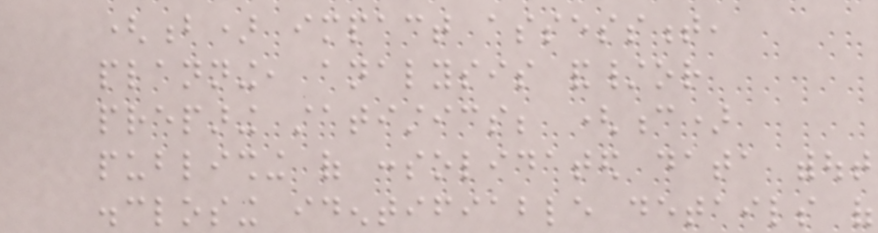(b) impact assessment,
planning, analysis and/or
preparing statistics; (c)
publishing of consolidated data without
disclosing identifiable details of
